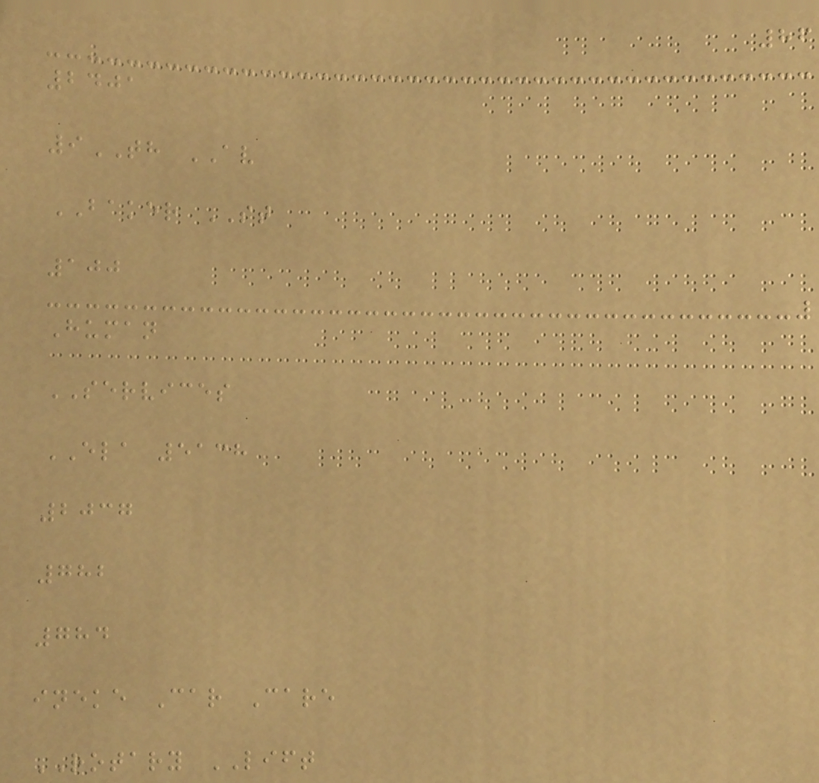86
2401
9TH AV
BAKER ST
100
Human
SERVICES
ELA 5138
2037
782
784
ineke Car Care
ROTARY LIFT
